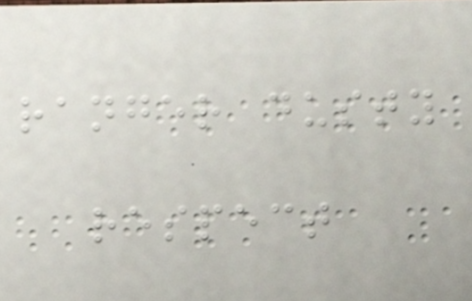ranger dusty
respect
